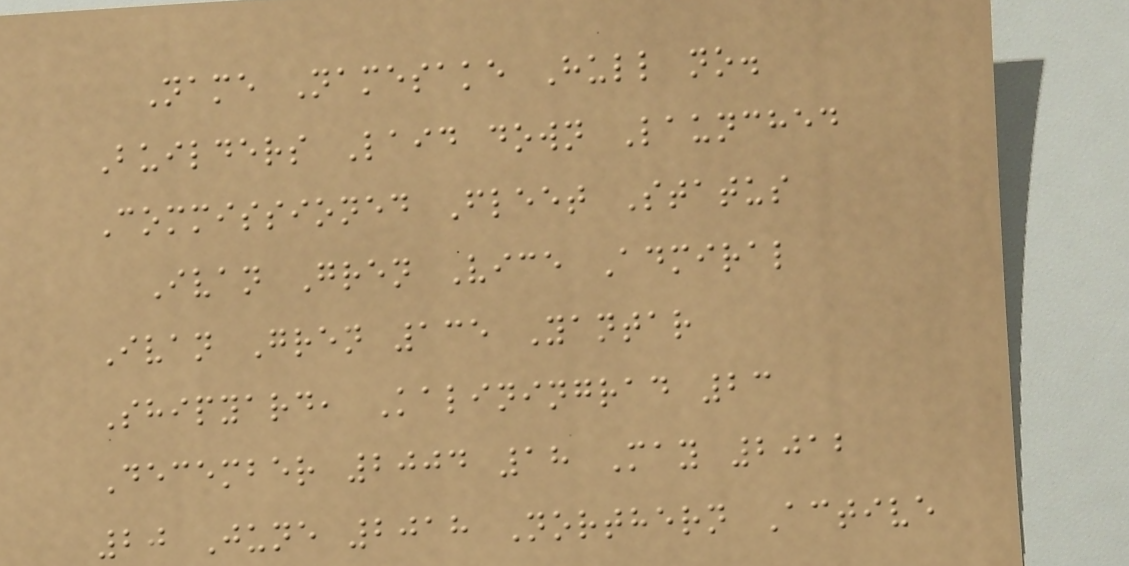Name Namesake Hull no.
Builders Laid down Launched
Commissioned Fleet Status
Ivan Gren Vice Admiral
Ivan Gren 135 Yantar
Shipyard, Kaliningrad 23
December 2004 18 May 2012
20 June 2018 Northern Active
